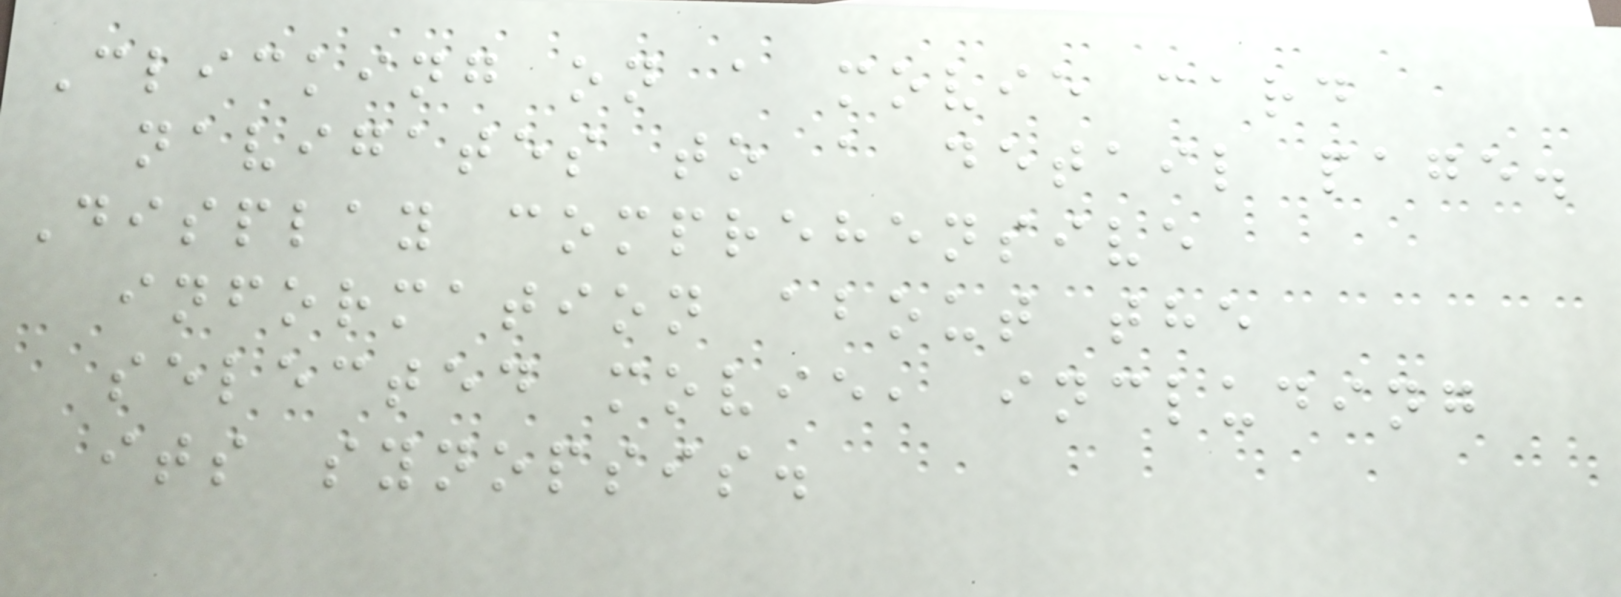Clicking on a movie card
navigates to a detail page.
Display comprehensive
information about the
selected movie, including
its synopsis.
